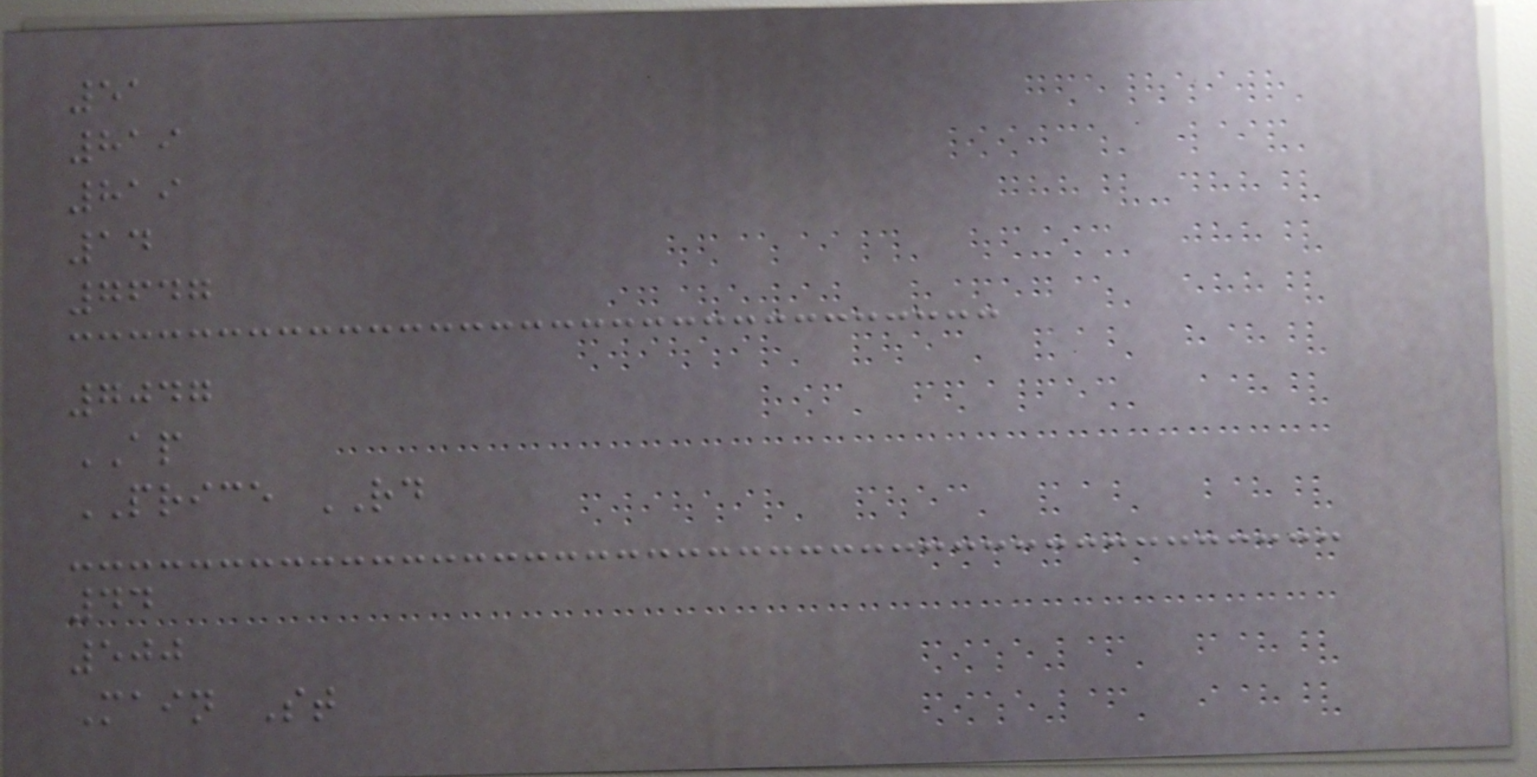51
819
819
14
7647
7047
AP
PRICE RD
44
500
Main St
